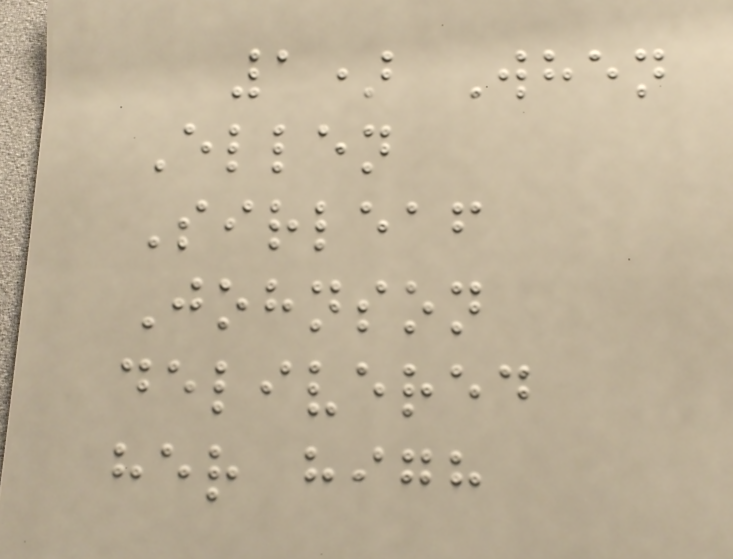1) When
Ellen
Sirleaf
Johnson
delivered
her high
